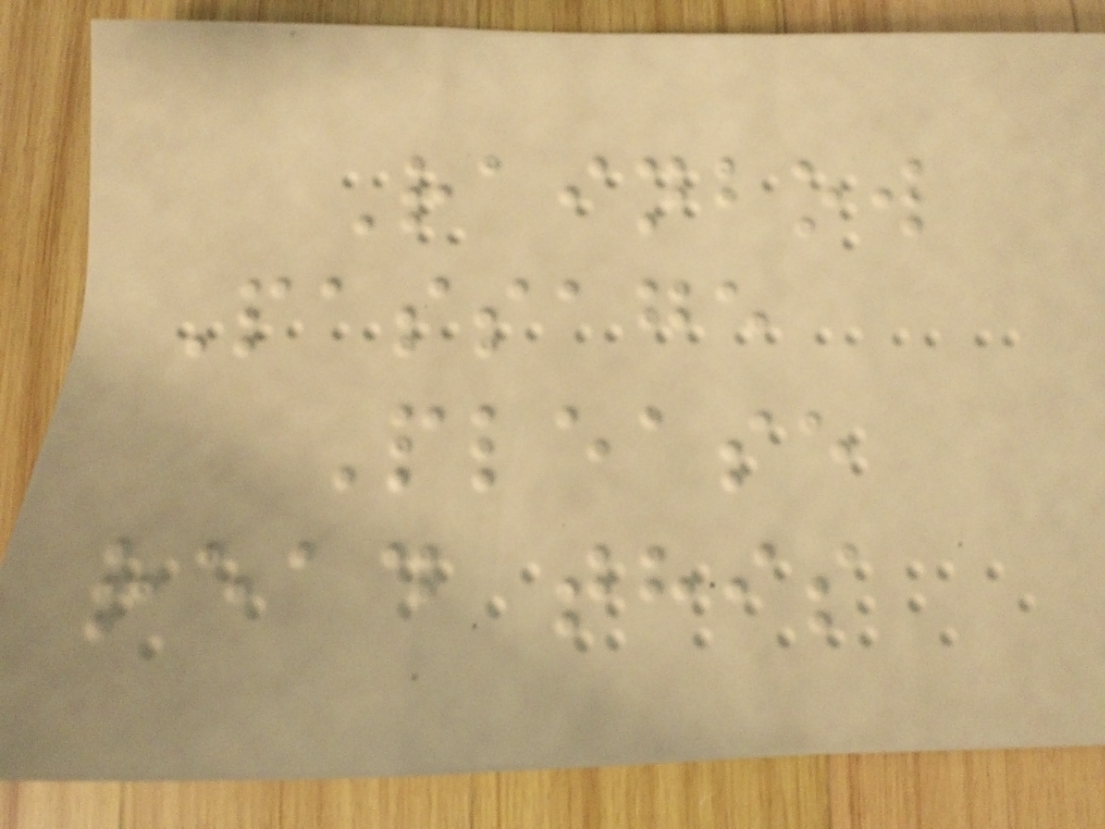Rainbow
Passage
Please
read this
